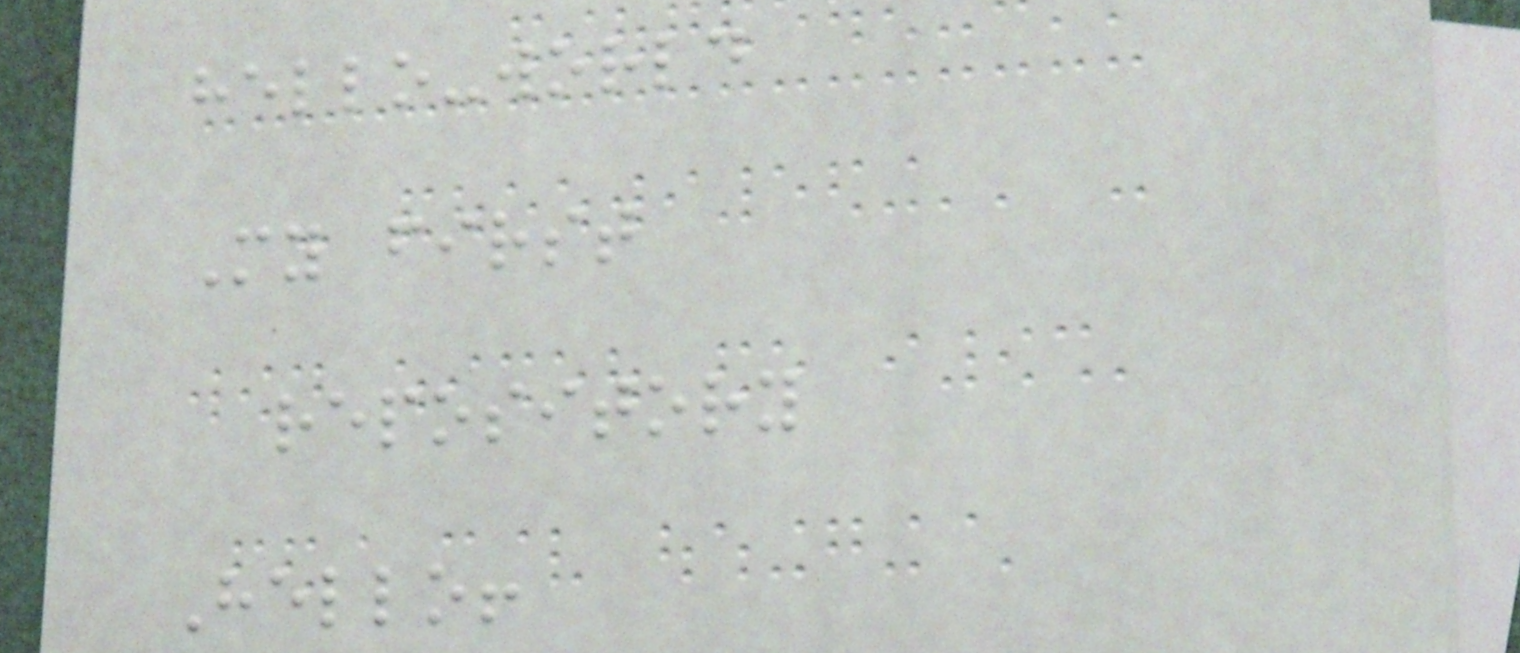hello-world
My first
repository
Hello!
